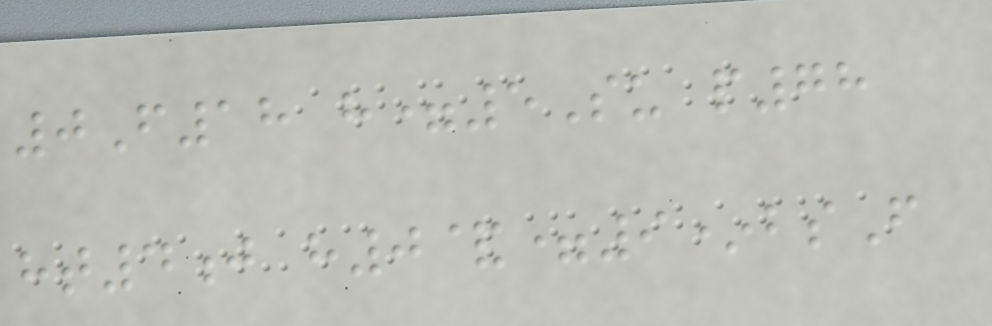0F18 h=5Su p78
ht4j h0&=9*bsF
